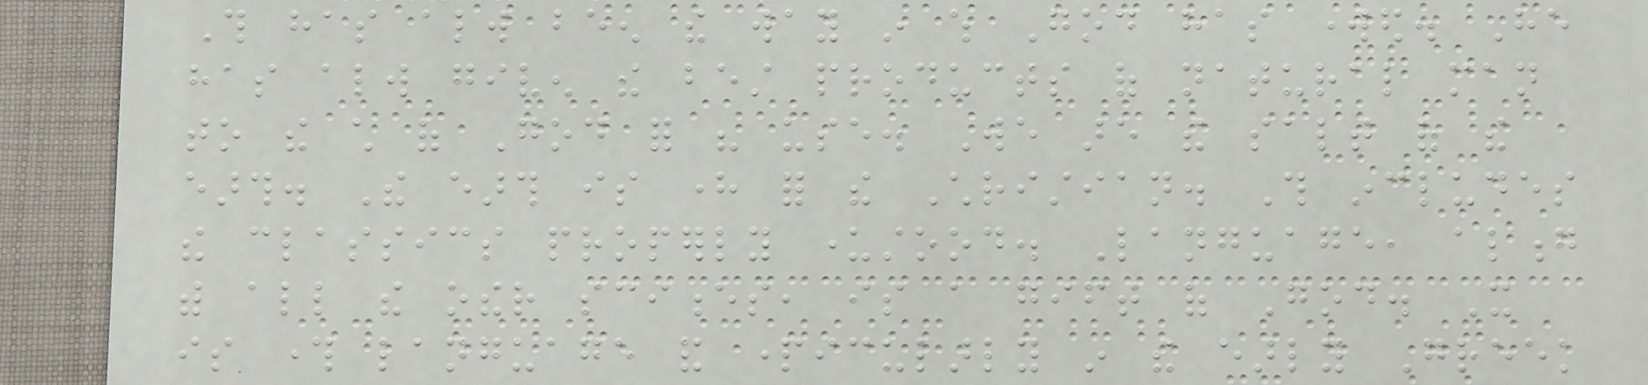This has always been the way in which God has worked. He
has always given the best products of natural man
to the child of God for his use. We are the salt of the
earth. The earth is here for the Christian. This includes
the classics properly understood. Language, along
with all the other sciences, is a gift of God. It
is through language and particularly in the early Greek
